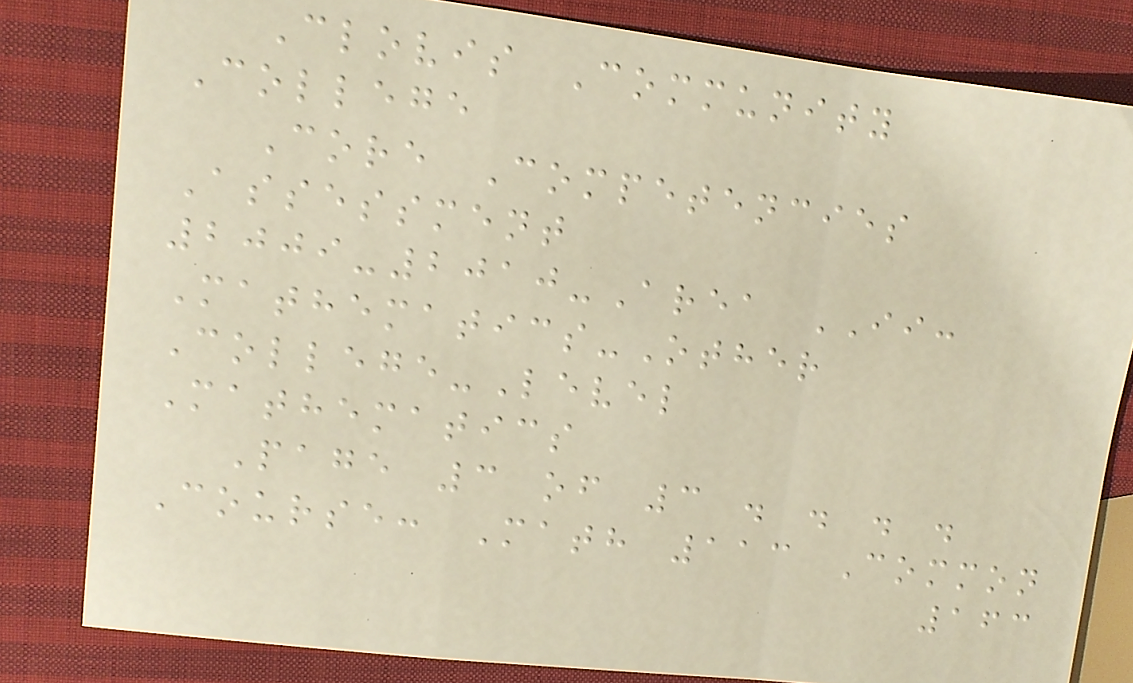Clovis Community
College
Core Competencies
Assessment
2009-2010-Area II:
Mathematics-Other
College-Level
Mathematics
Page 3 of 3 . . . .
Course: Math 113 Common
163
